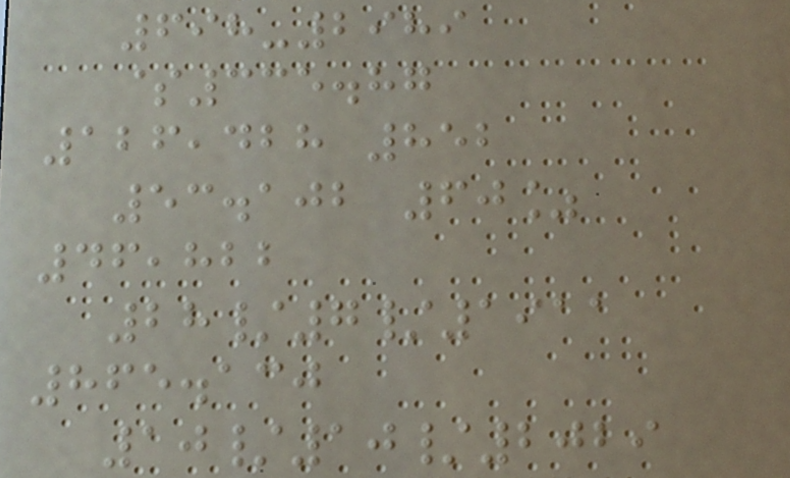698-2989
$335.87
126,428 852
53.102 60%
46,822
28/7/1911
865.130
10/10/2029
